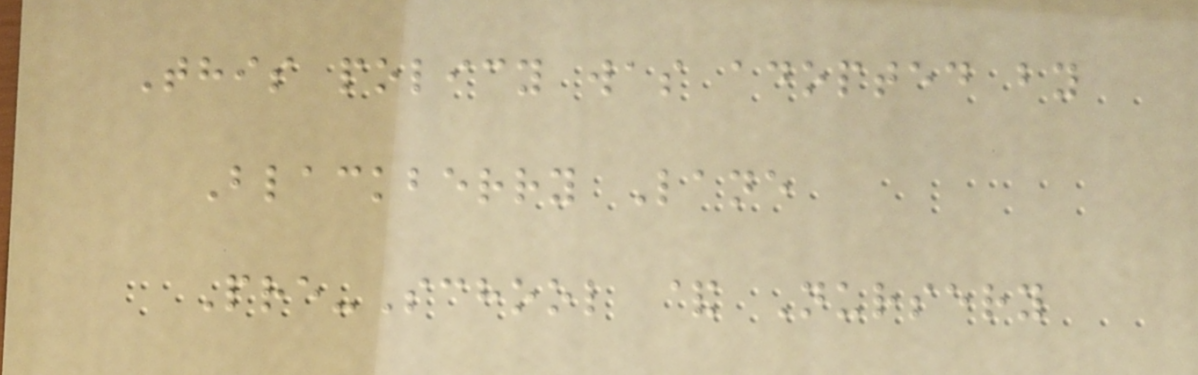This policy was adopted by
Blackberry Lane
Pre-School & Nursery
